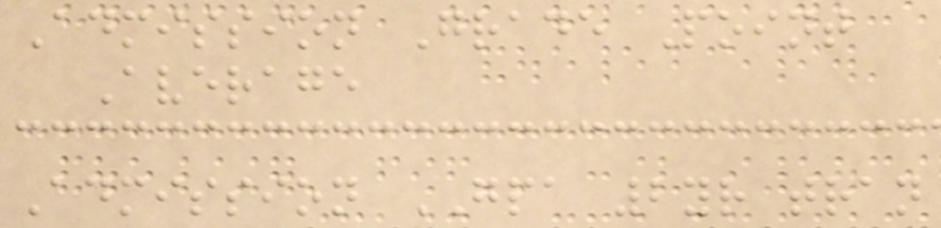Admission Grade Point
Average
Admission GPA 2yr tran
